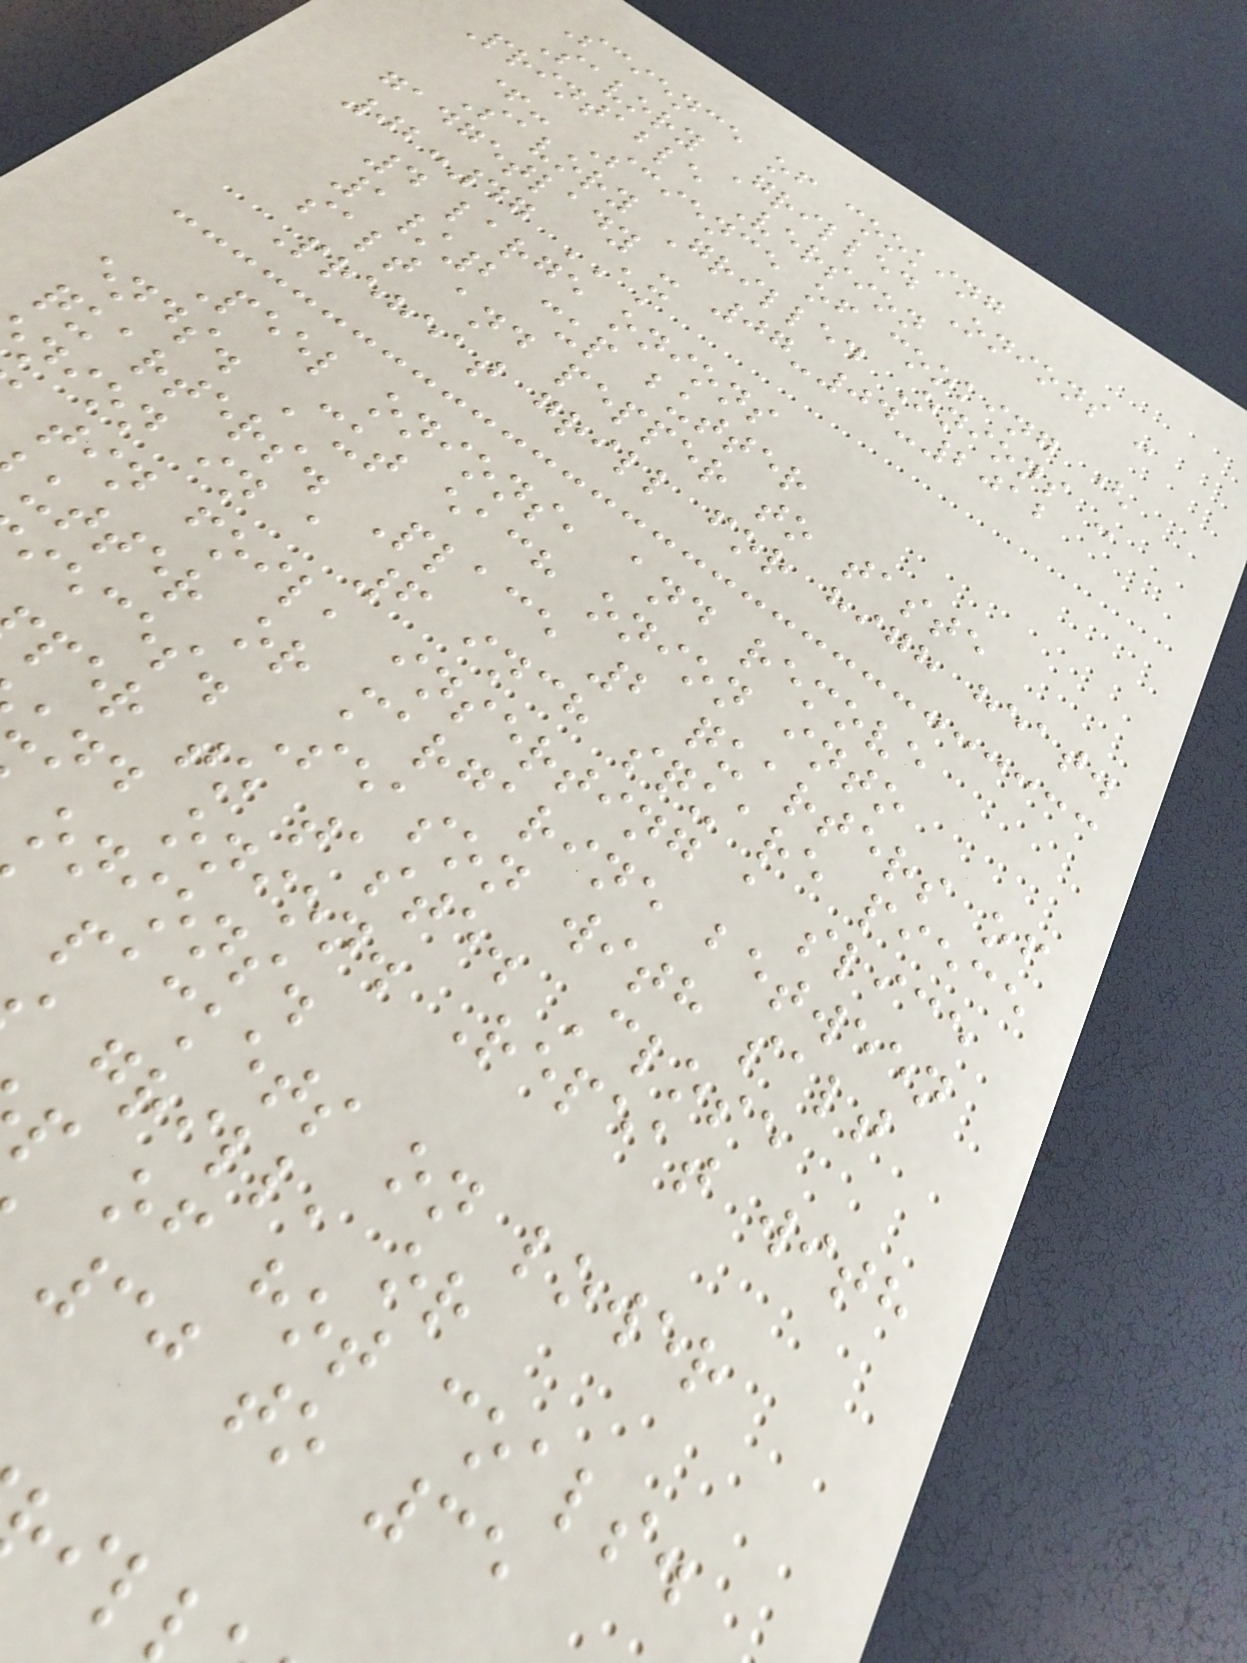Science of cooking
Savory Grilled Onions -
Printable Version
+- Science of cooking (
Savory Grilled Onions -
gadgetlady - 07-04-2012
02:47 AM
4 large onions
1/2 cup butter
salt and pepper to taste
Preheat grill for high heat.
Peel onions, and remove
ends. Cut each onion into
quarters. Place 2 quarters of
nion in a 6 inch square piece
tin foil, inserting a slice
utter or margarine between
ieces. Season with salt
per to taste. Close
und onion. Repeat with
onions.
packets on lower
grill, or
p of hot coals.
30 to 35
